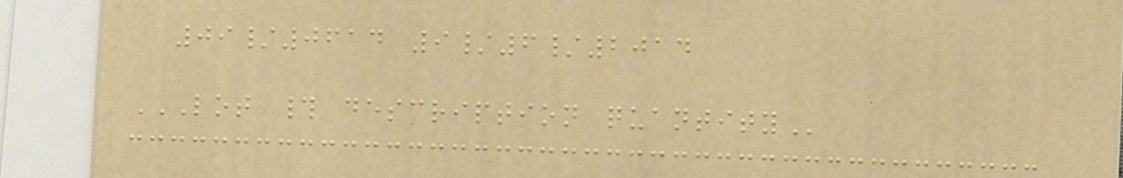09/0614 9/6/2014
LOT # DESCRIPTION QUANTITY
